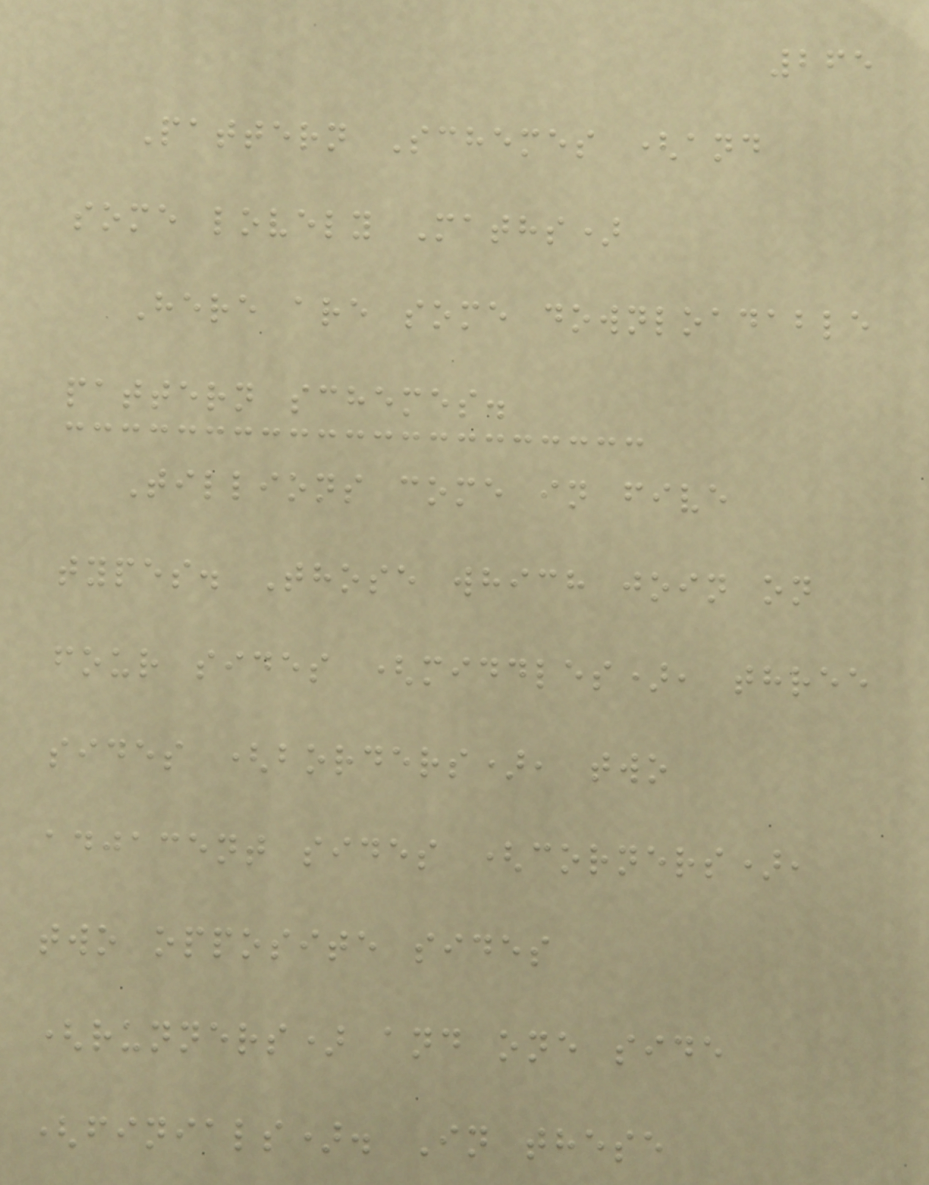265
Pattern Schemes (and
some lovely Maths)
Here are some downloadable
pattern schemes.
Tillions come in five
types. Those which join on
four sides (middles), three
sides (borders), two
adjacent sides (corners),
two opposite sides
(runners) and one side
(finials). In these
